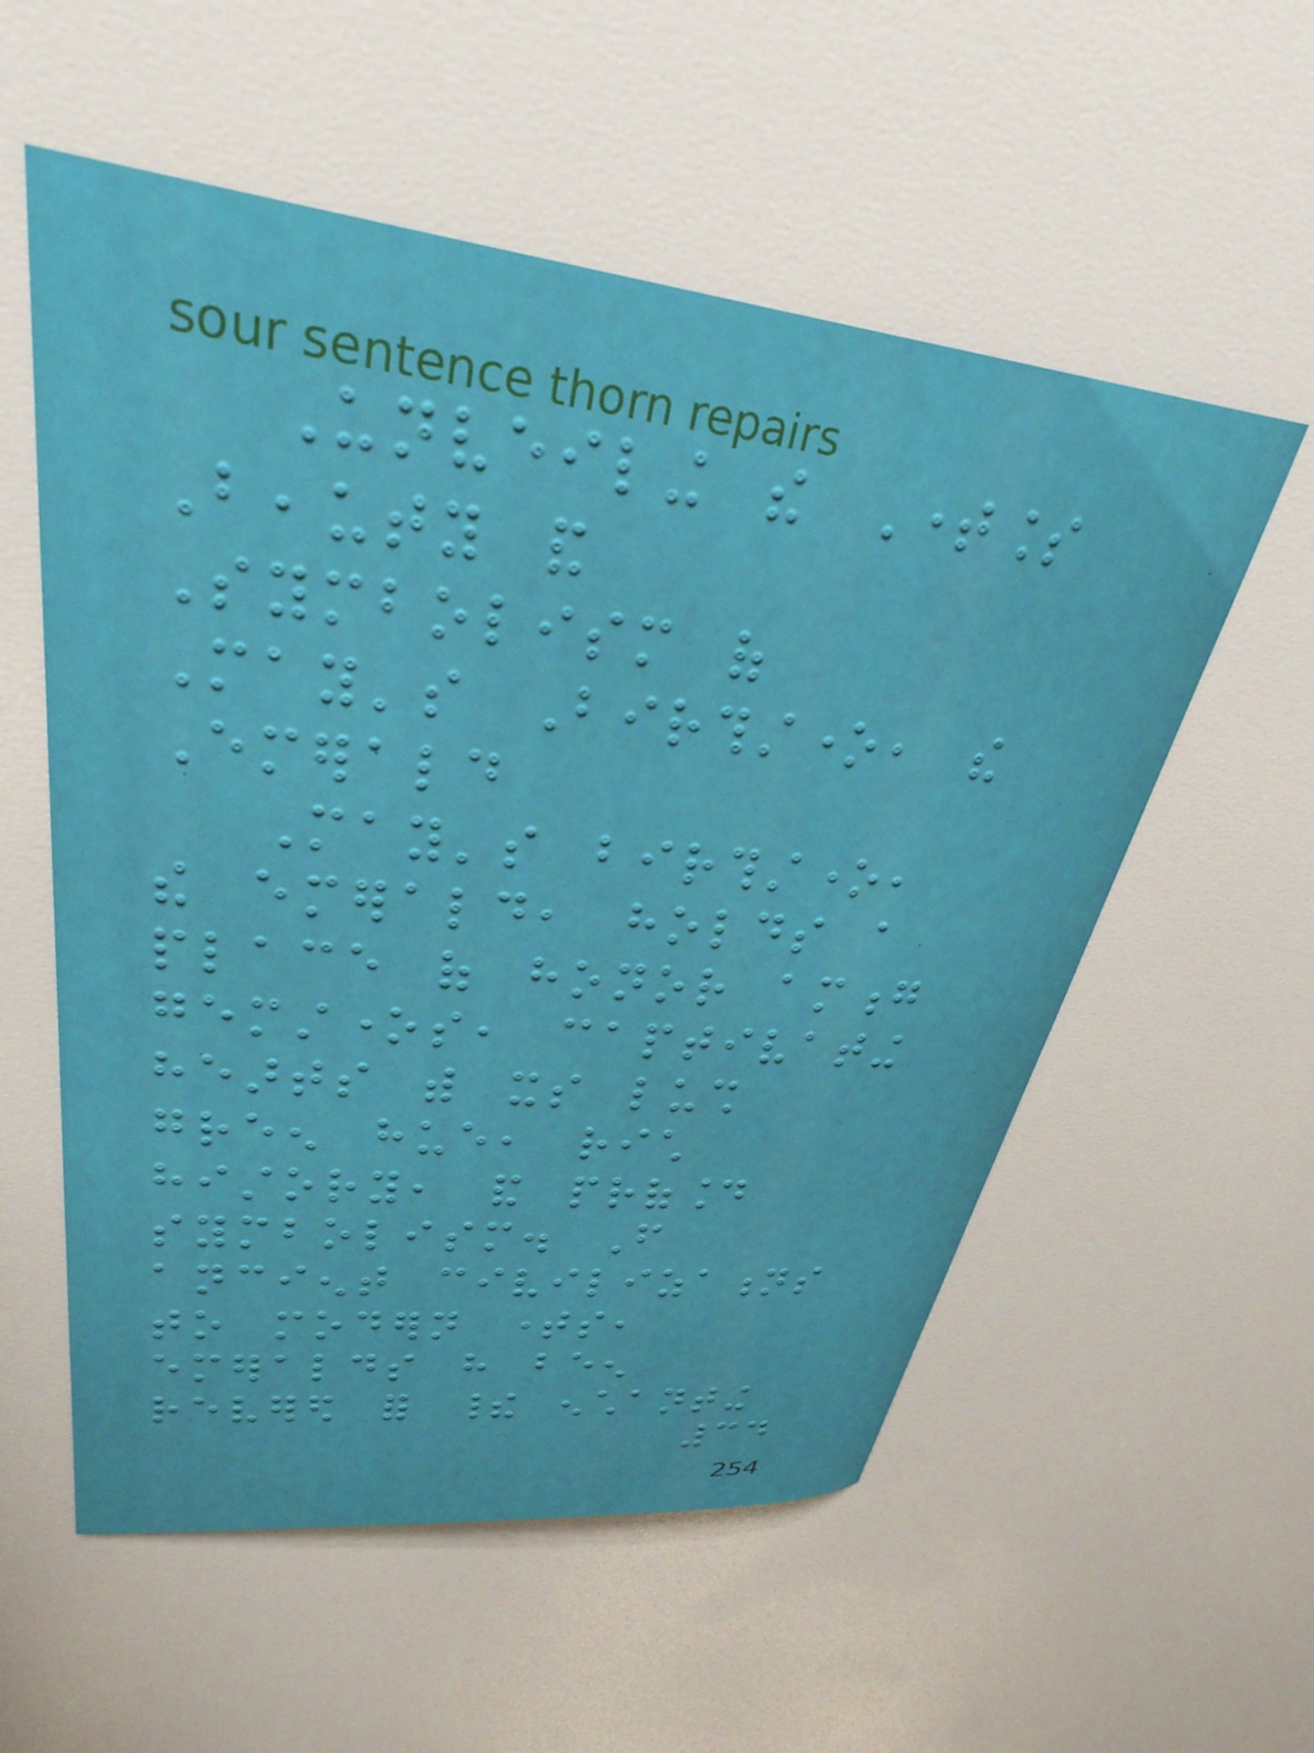Unveiling the Timeless
Beauty and
Symbolism of
May's Birthstone, the
Emerald
May's birthstone,
the emerald, holds a
place of honor among
gemstones, captivating
hearts with its lush
green hue, rich
history, and profound
symbolism. From
ancient civilizations
to modern times,
emeralds have been
revered for their enchanting
34
